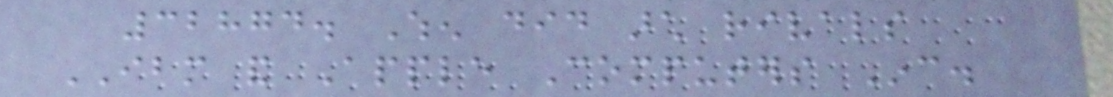32874. When did arch rivals
IBM and Apple Computers Inc.
